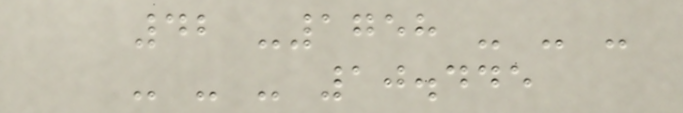42 -1758 - - -
- - - 10.445
